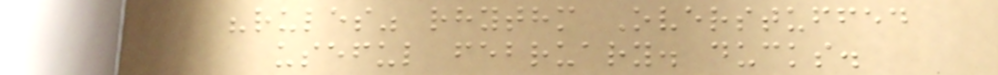"rules" rhythm Overstuffed
useful february. ducks.
